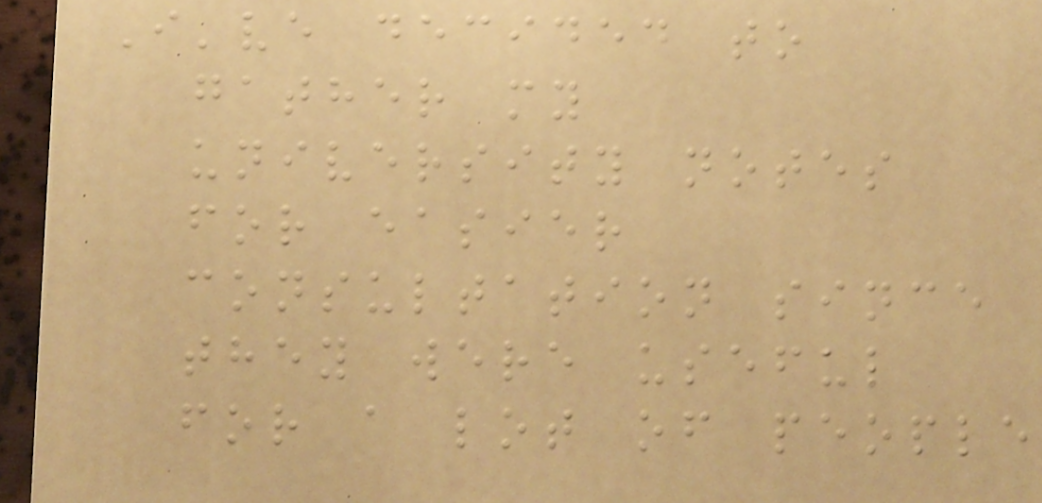I've decided to
gather my
university notes
for easier
consultation since
they were useful
for a lot of people
